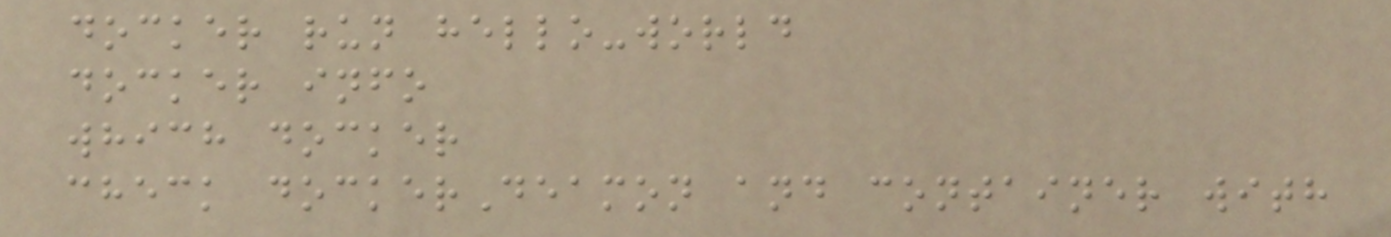docker run hello-world
docker info
which docker
check dockerDeamon and container with
